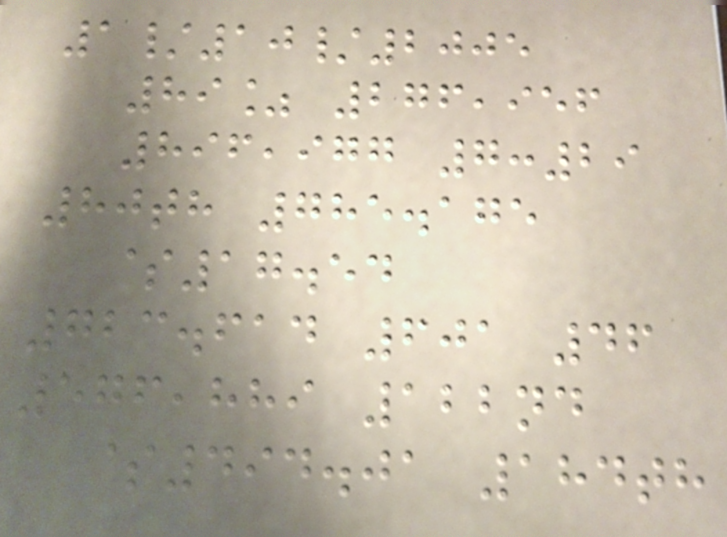1/10/2005
89% 276,956
896,977 7:29
80th 785.175
$17.54
723.614 601 46
576,889 122nd
$494.01 184th
